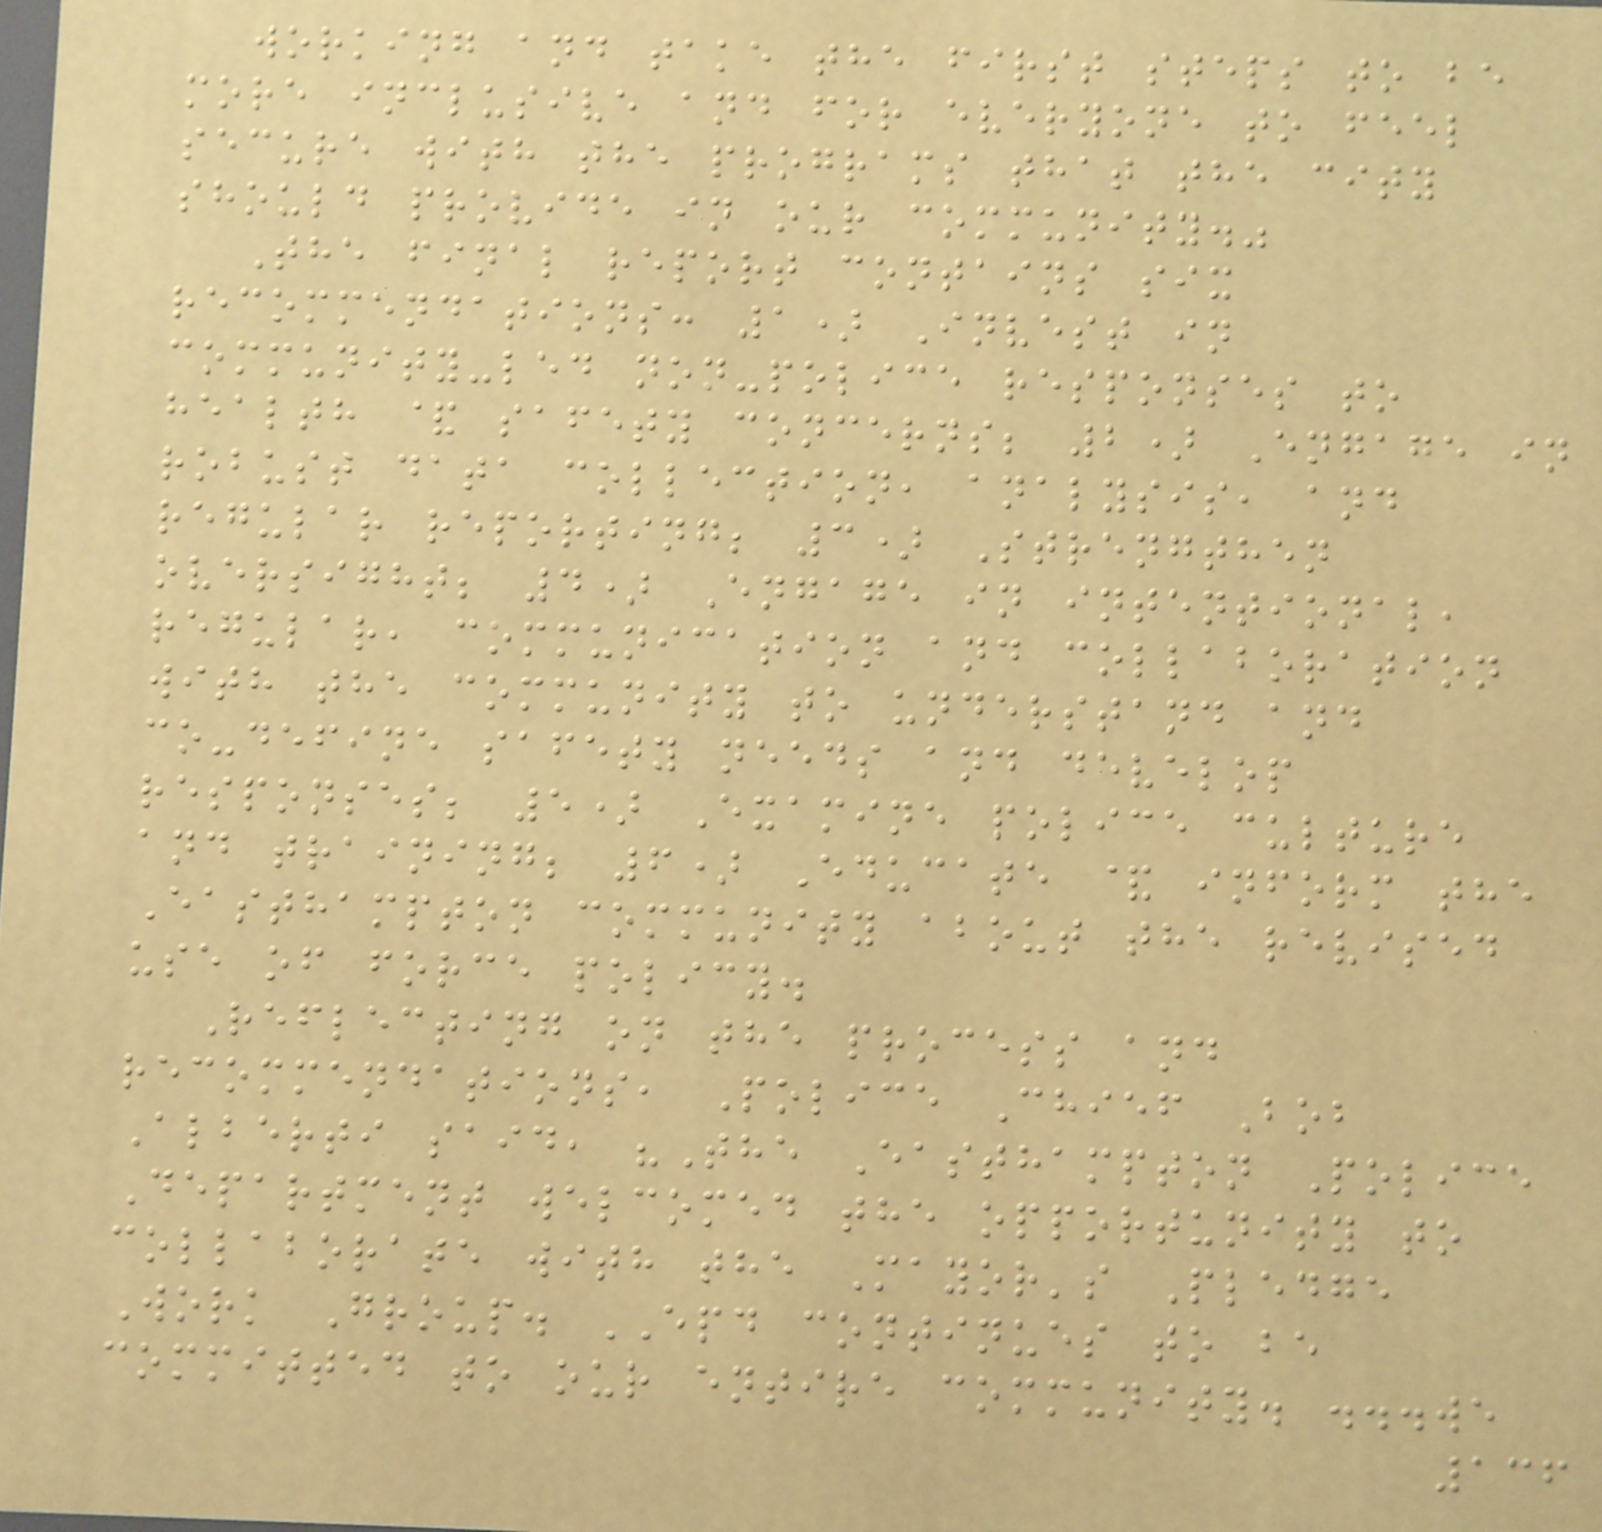working and take the first steps to be
more inclusive and for everyone to feel
secure with the programs that the city
should provide in our community."
The final report contains six
recommendations: 1) Invest in
community-led non-police responses to
health & safety concerns; 2) Engage in
robust data collection, analysis, and
regular reporting; 3) Strengthen
oversight; 4) Engage in intentional,
regular, communication and collaboration
with the community to understand and
co-define safety needs and develop
responses; 5) Examine police culture
and training; 6) Educate & inform the
Easthampton community about the revised
use of force policy.
Reflecting on the process and
recommendations, Police Chief Bob
Alberti said, "The Easthampton Police
Department welcomed the opportunity to
collaborate with the Mayor's Pledge
Work Group. EPD continues to be
committed to our entire community. ...we
136
